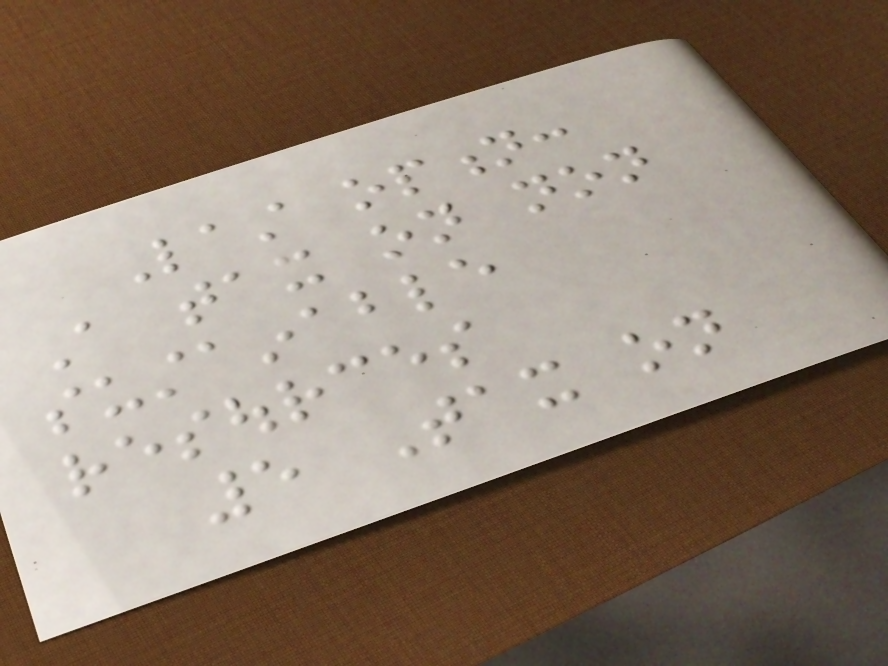Last option:
A tax on non
sustainable
resources
5 Tax on
